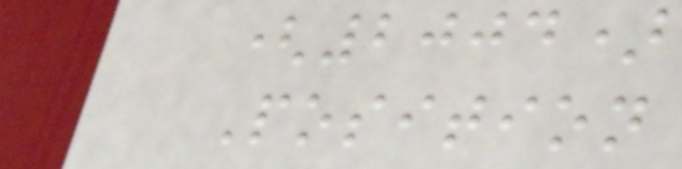(2004)
Position
